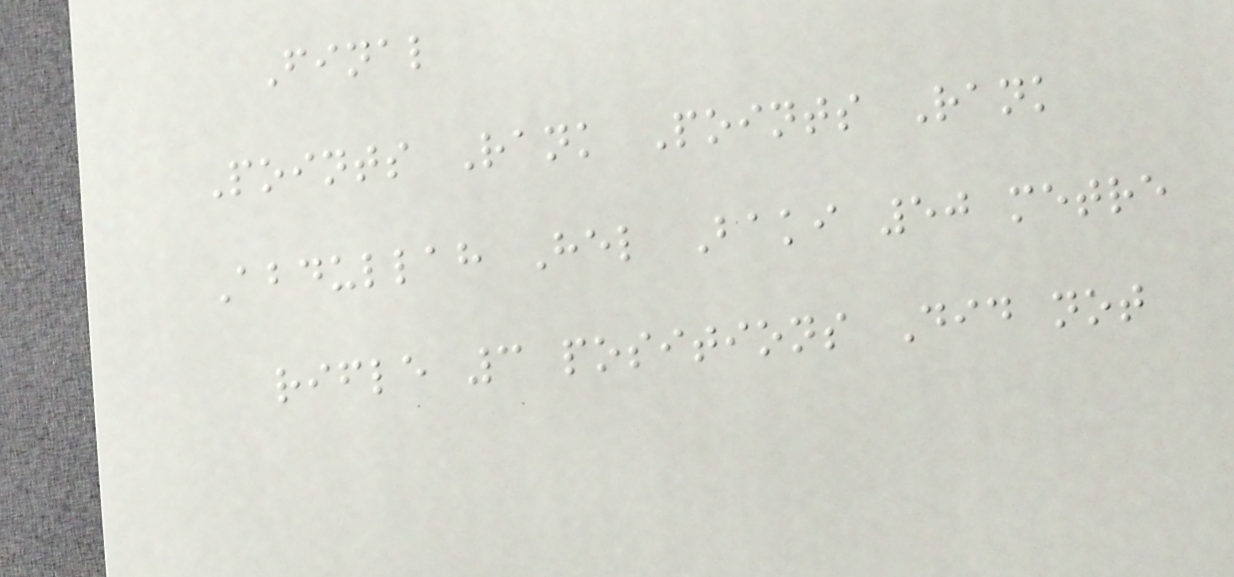Final
Points Rank Points Rank
Abdullah Hel Baki 50 metre
rifle 3 positions Did not
